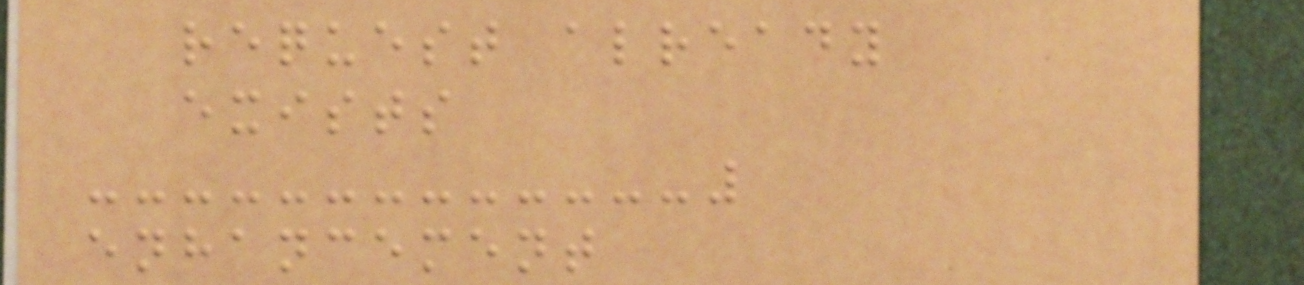request already
exists
enhancement
